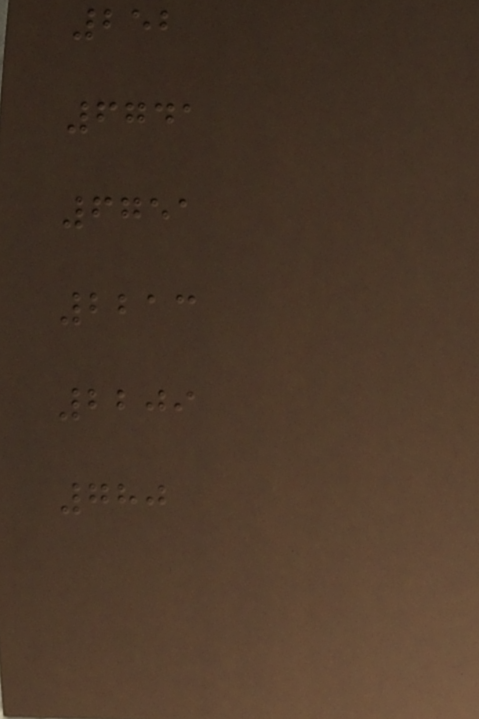252
6741
6751
2213
2209
780
